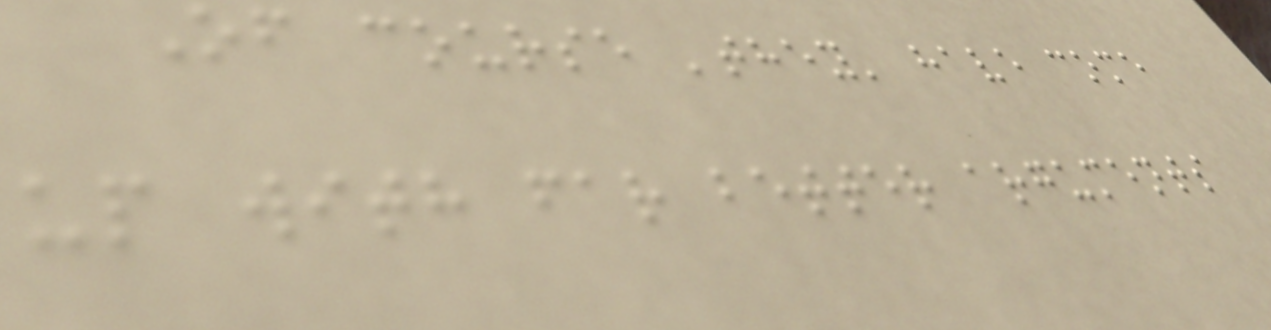Of course 'they' have come
up with far better arguments
